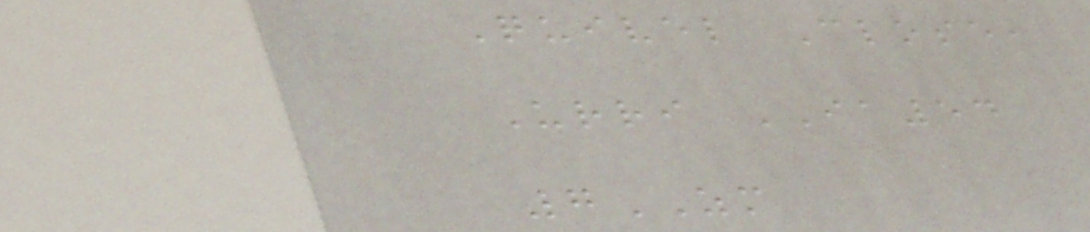Quivel Close,
Urri IA54
7ZM
